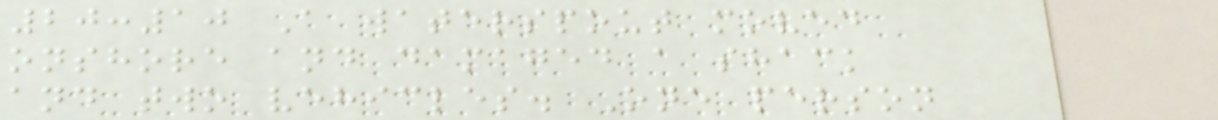20:10 A waterspout moved
onshore and damaged a shack
and two vehicles. One person
